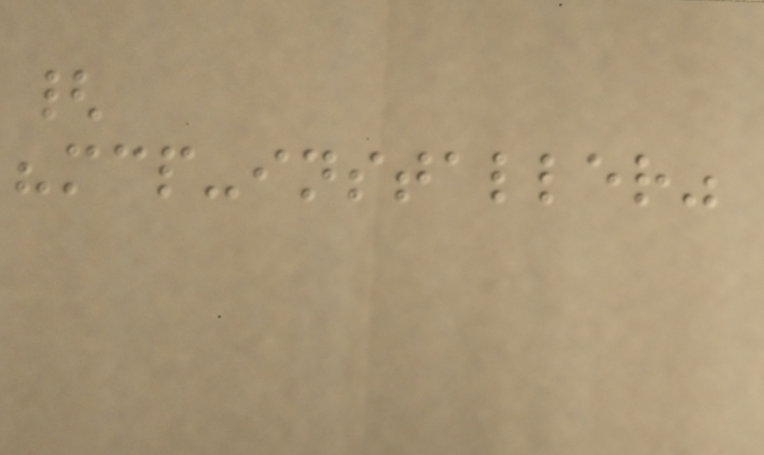{
"mcp-installer"
